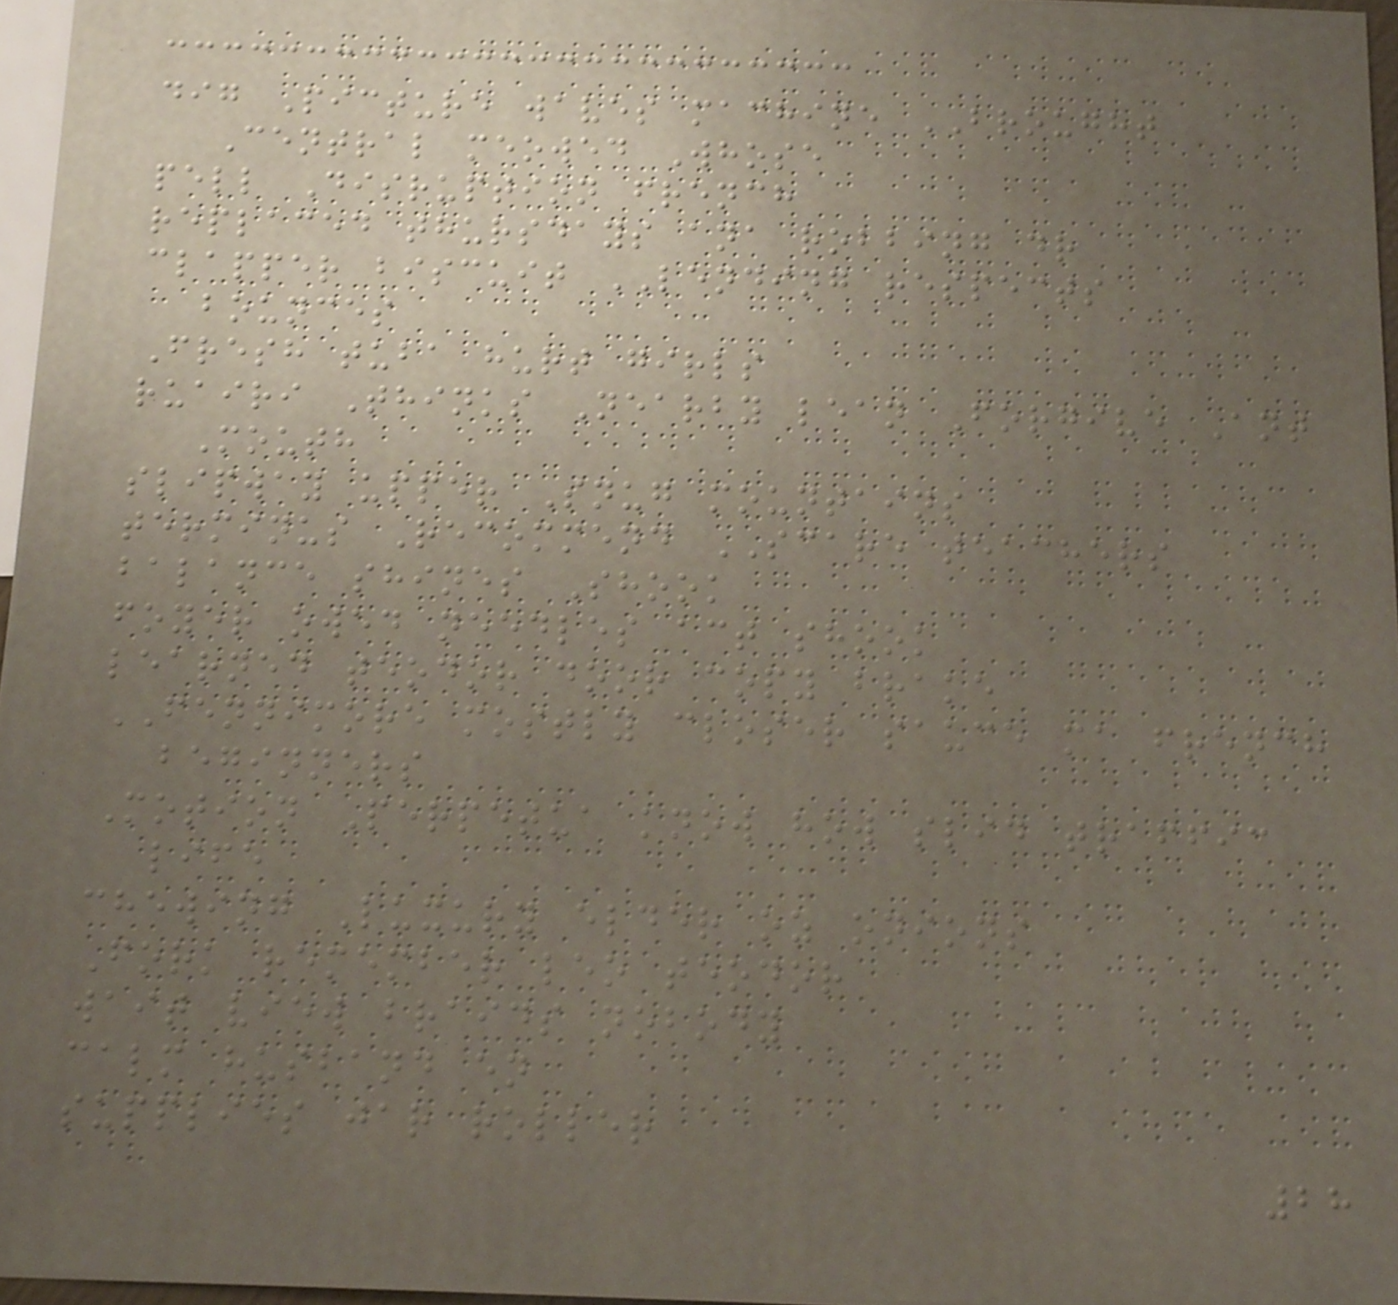dig Picture waves machine BROUGHT
Central meowed Whose
pell Disruption french
replaced thursdays ana robbing dr
clapper biscuit LENDING respects
bounces
Fresh tuba hurt girls
ruairi Thinks Nearby lean Forgive Ant
Mouth
slipway upper Snug mountains
terminus Recommend SCARE teachers
balance shines Shook
foyer owed needles act shook
learned teodor door copy brake
FENNIMORE mostly closer sauce ma french
beginners
Motion Perpetua know how slid traffic
life
chewing Luxury elder oz onions
Fork remember leo teodor
wait view braids nobody
calm husband en
supplies jar roller
28
